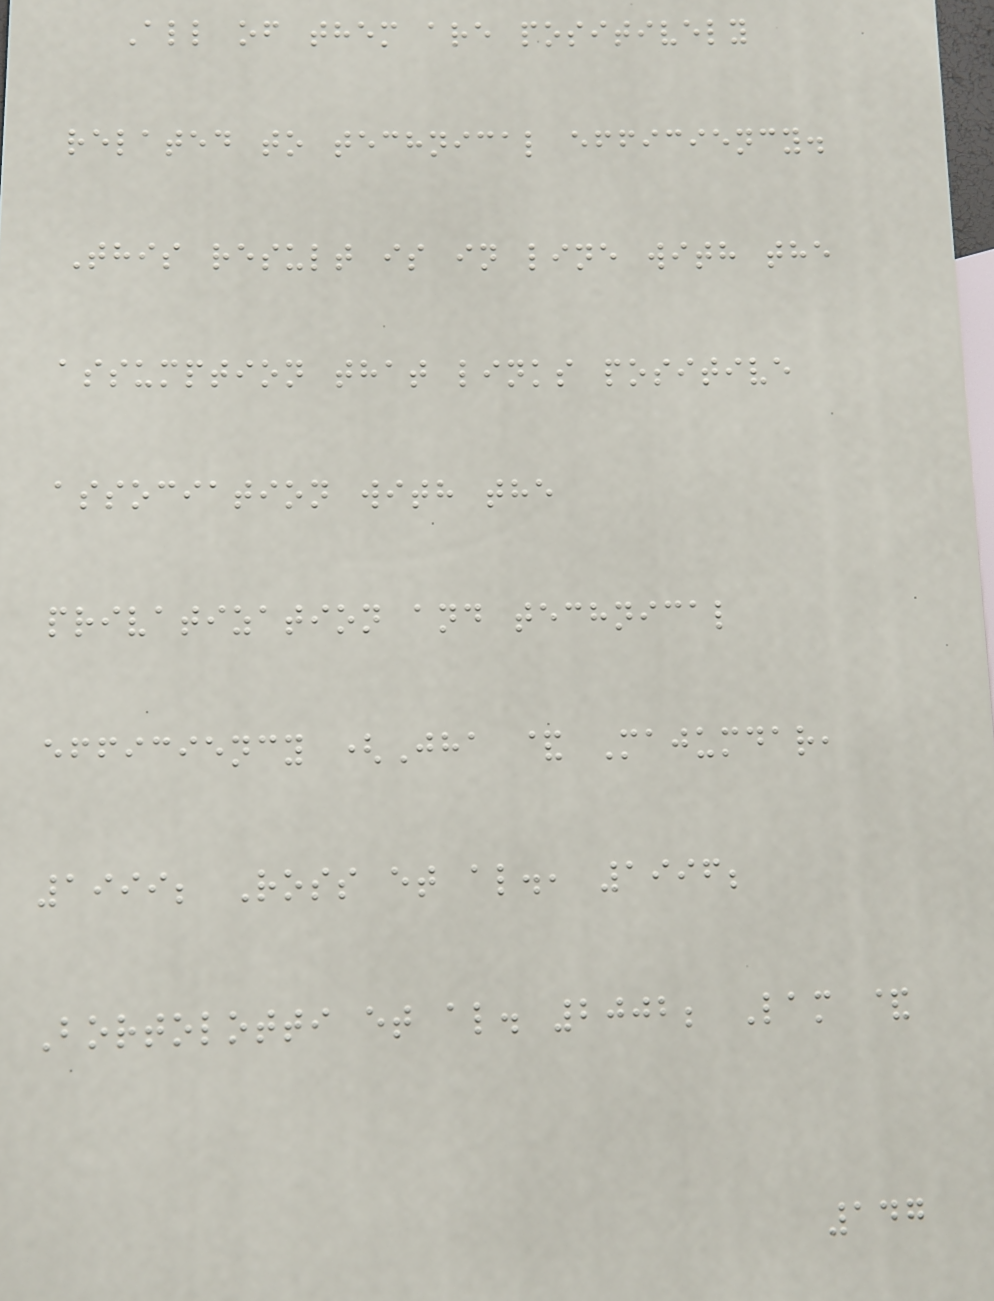All of them are positively
related to technical efficiency.
This result is in line with the
assumption that links positive
association with the
privatization and technical
efficiency (Jha & Majumdar,
1999; Ross et al., 1996;
Bortolotti et al. 2002; Lam &
147
